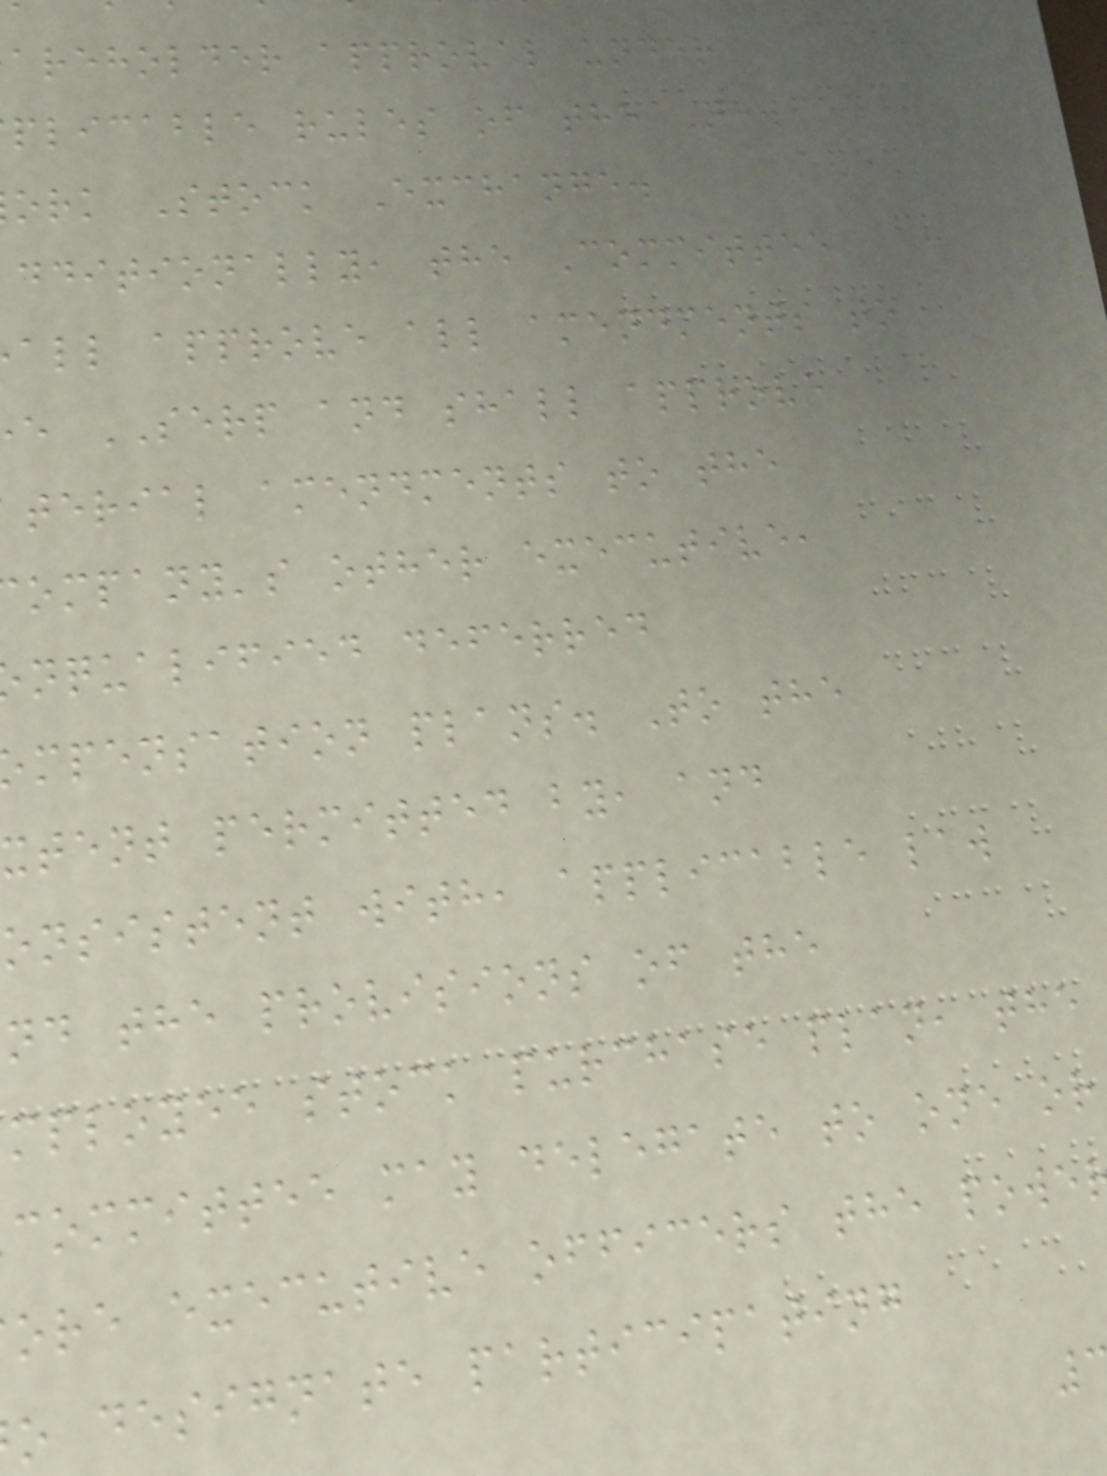areholder approval under
plicable rules of the New
ork Stock Exchange.
dditionally, the Committee
all approve all amendments to
e SERP and shall approve
terial amendments to the
ompany's other executive,
nqualified deferred
mpensation plans. To the
xtent permitted by, and
onsistent with, applicable law
nd the provisions of the
mployee stock purchase plan, the
committee may delegate to one or
ore executive officers the powe
o designate participating
